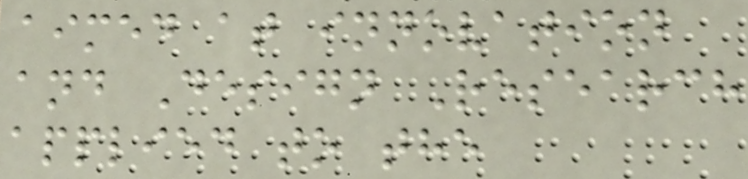aimed at innovation
and Design Research
applied to the
